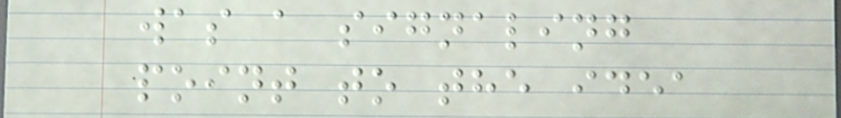was a signaling
point to the idea
